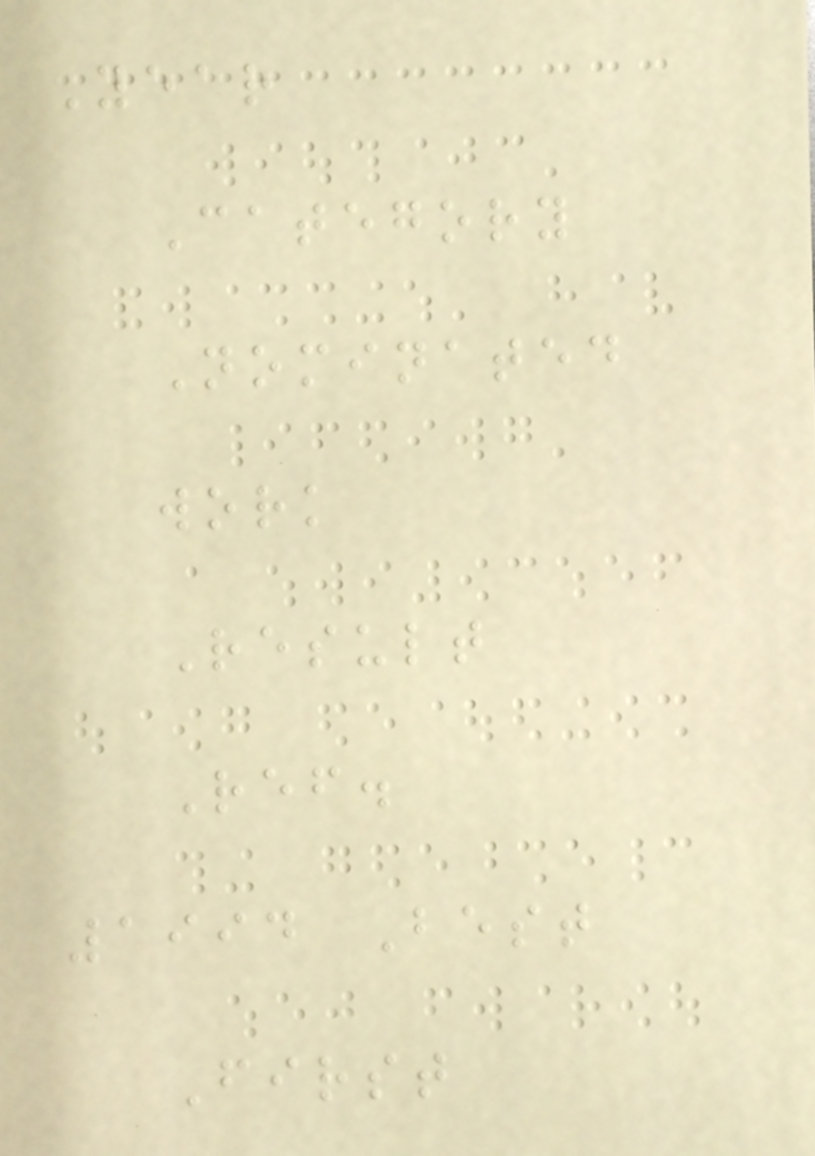Year
Category
Nominated
work
Result
Ref.
1994 Best
First
